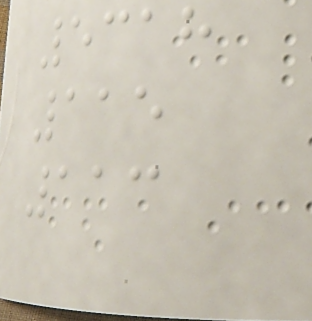5318
115
113
